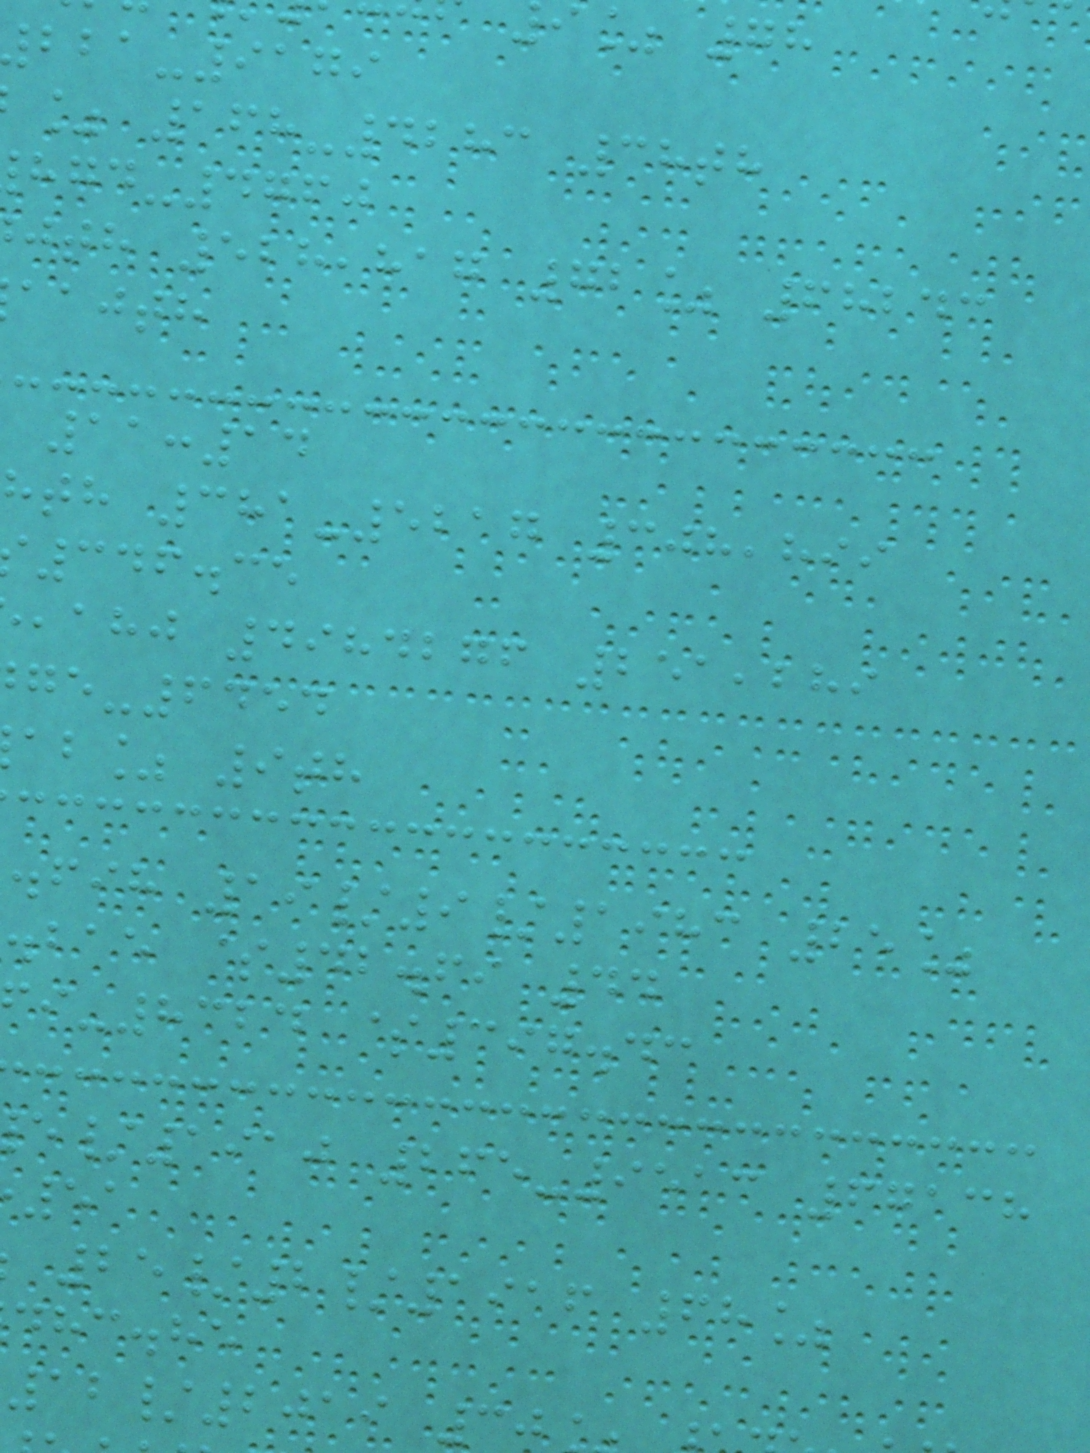i% 78
-9179
% 168-4283 38th
-4760
jth 528,817 72% 68243
aajth
11:14
hth 381-5217 308,899
346.35
,ahj 4984276 251,289
-6454
ab% 9th
.fih 19/9/1983 25%
.bae $42.69 44
-8324 $397.43
/1910 265-9513 67138
25/2/1916 68%
dhc.he
12/2019 3
